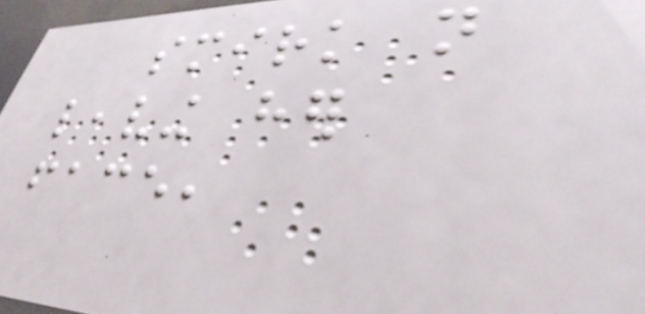smirk not
leaving her
face,
